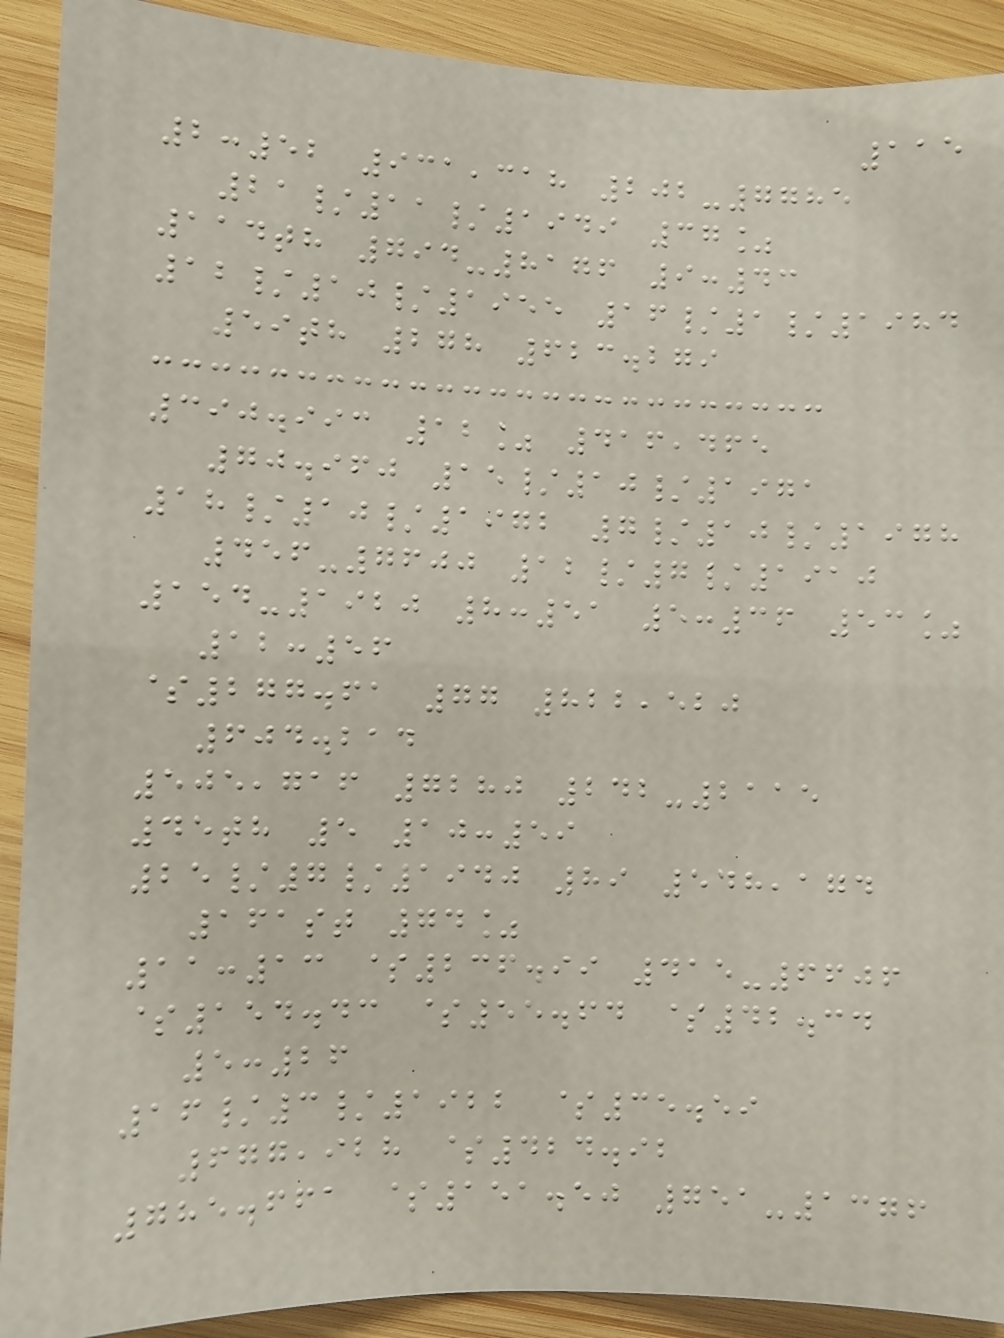115
2:52 931,318 202-7785
21/11/1949 37%
114th 794-8176 9:43
12/10/1955 16/1/1984
59th 278 623.279
390.993 12% 416,465
70.960 15/10/1971
18/10/1972 7/10/1978
456-7600 12/7/1910
154-1920 8:51 5:36 53%
12:56
$277.61 77 822,520
604.214
505,716 7280 242-2115
45th 5 10:59
25/7/1940 89 548,174
161st 74%
11:13 $236.99 415-6606
$154.43 $55.64 $42.34
5:26
16/3/1922 $35.59
677,928 $424.92
785.661 $151.50 751-1376
